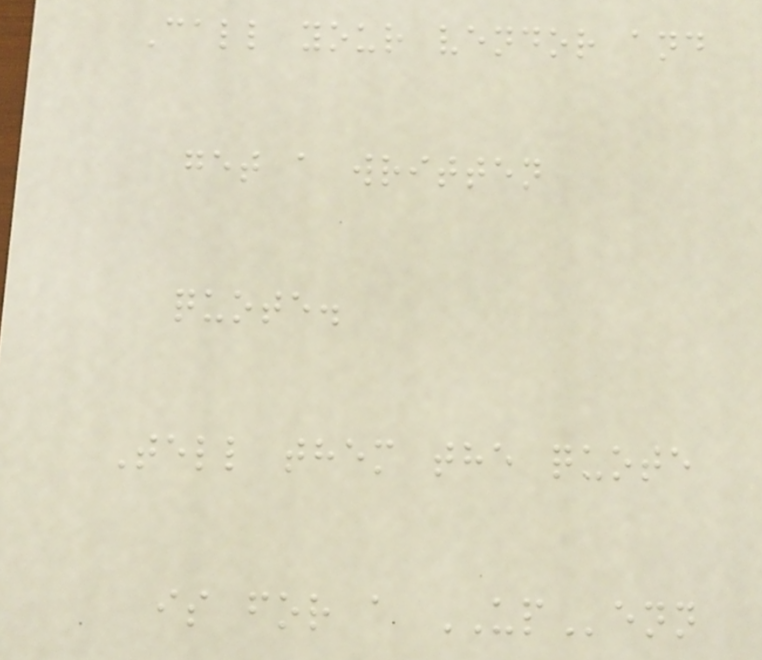Call your vendor and
get a written
quote.
Tell them the quote
is for a UPenn
